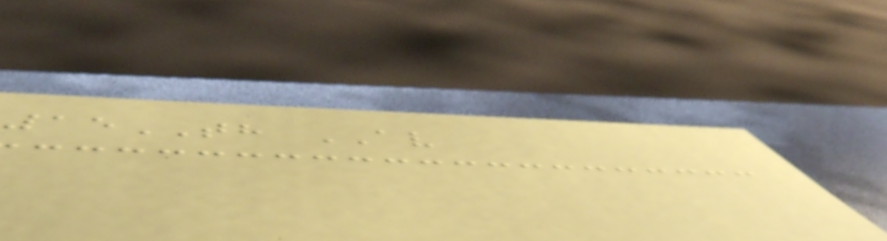15TH AV
